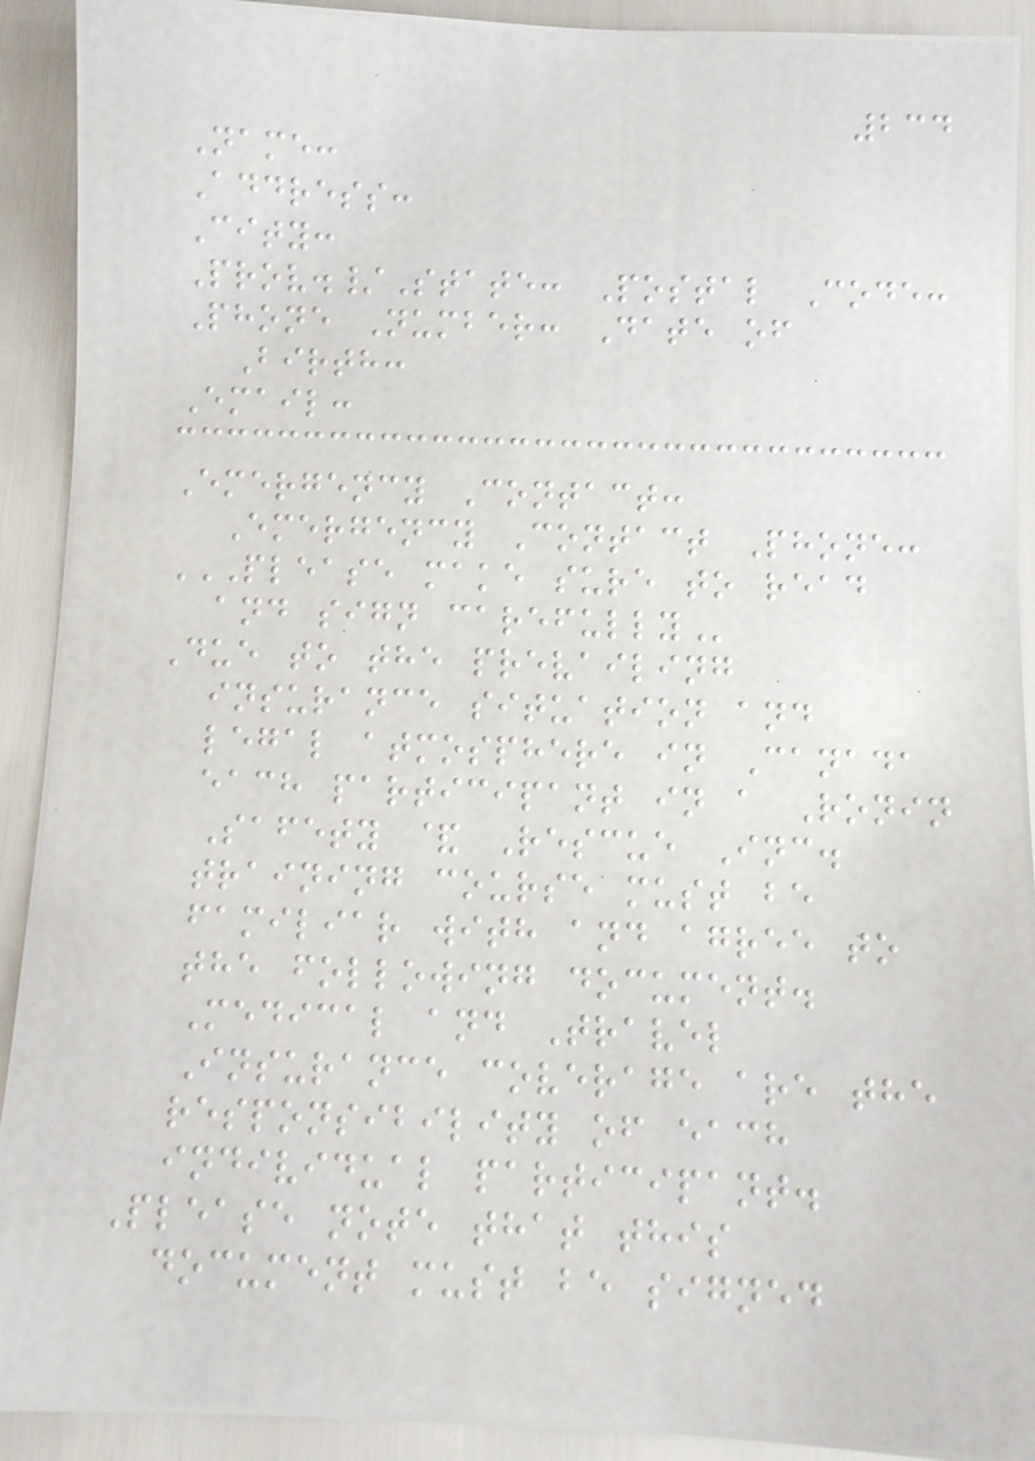234
Name:
Address:
City:
Prov./State: Postal Code:
Phone Number: Date of
Birth:
Email:
Emergency Contact:
Emergency Contact Phone:
PLEASE MAKE SURE TO READ
AND SIGN CAREFULLY
Due to the prevailing
insurance situation and
legal atmosphere in Canada
each participant in a Ronin
Safety & Rescue Inc.
training course must be
familiar with and agree to
the following document.
Medical and Travel
Insurance coverage are the
responsibility of each
individual participant.
Please note that this
document must be signed
